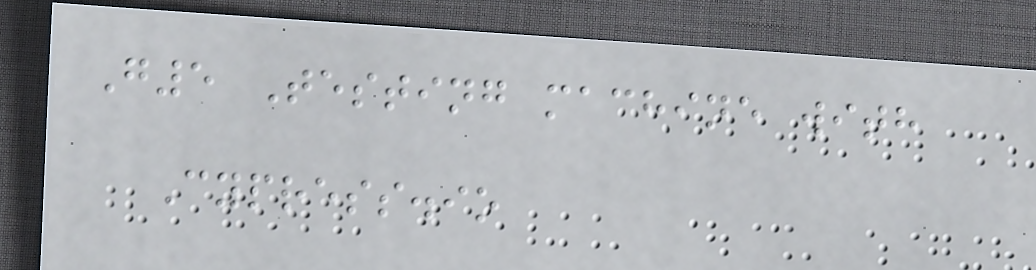G5 Testing machine with
Cypress.io
